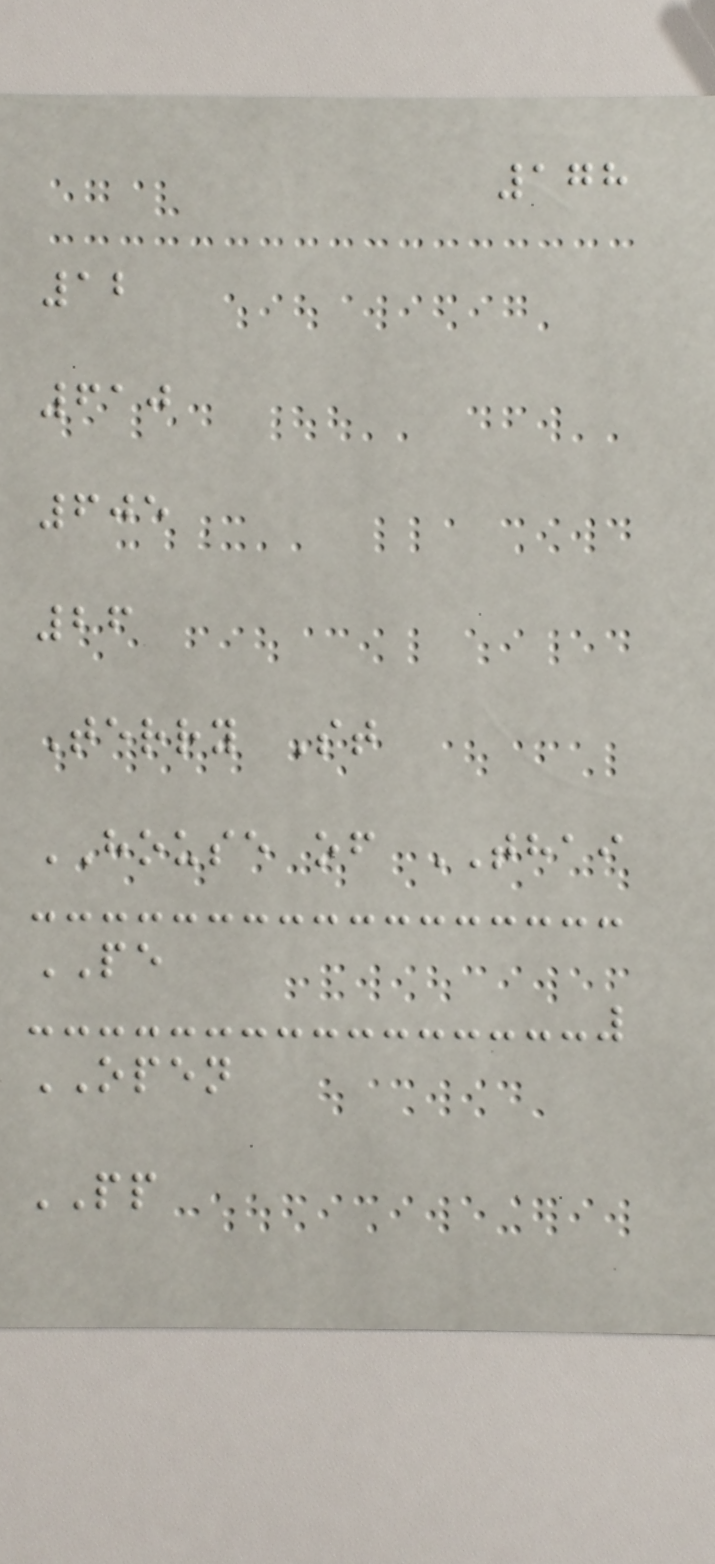178
12
610
605
26
Terry St
HOUSE of THAI
PE
OPEN
PP
